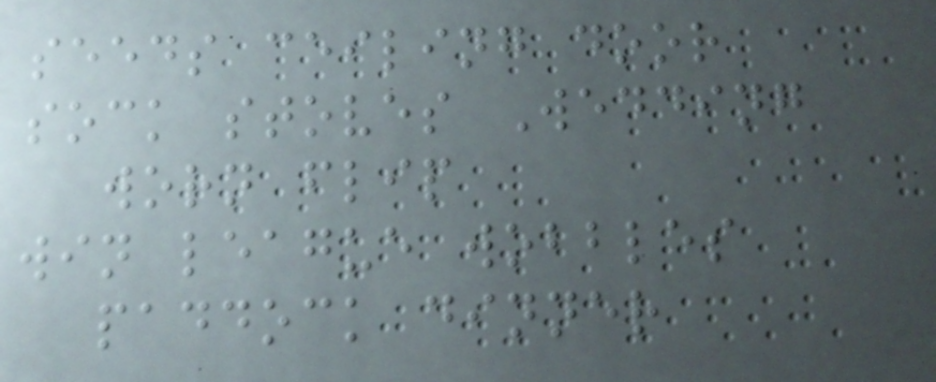seeds ceiling door
sock stoves Wedding
worn flip
win league wobbles
paddock dinner
